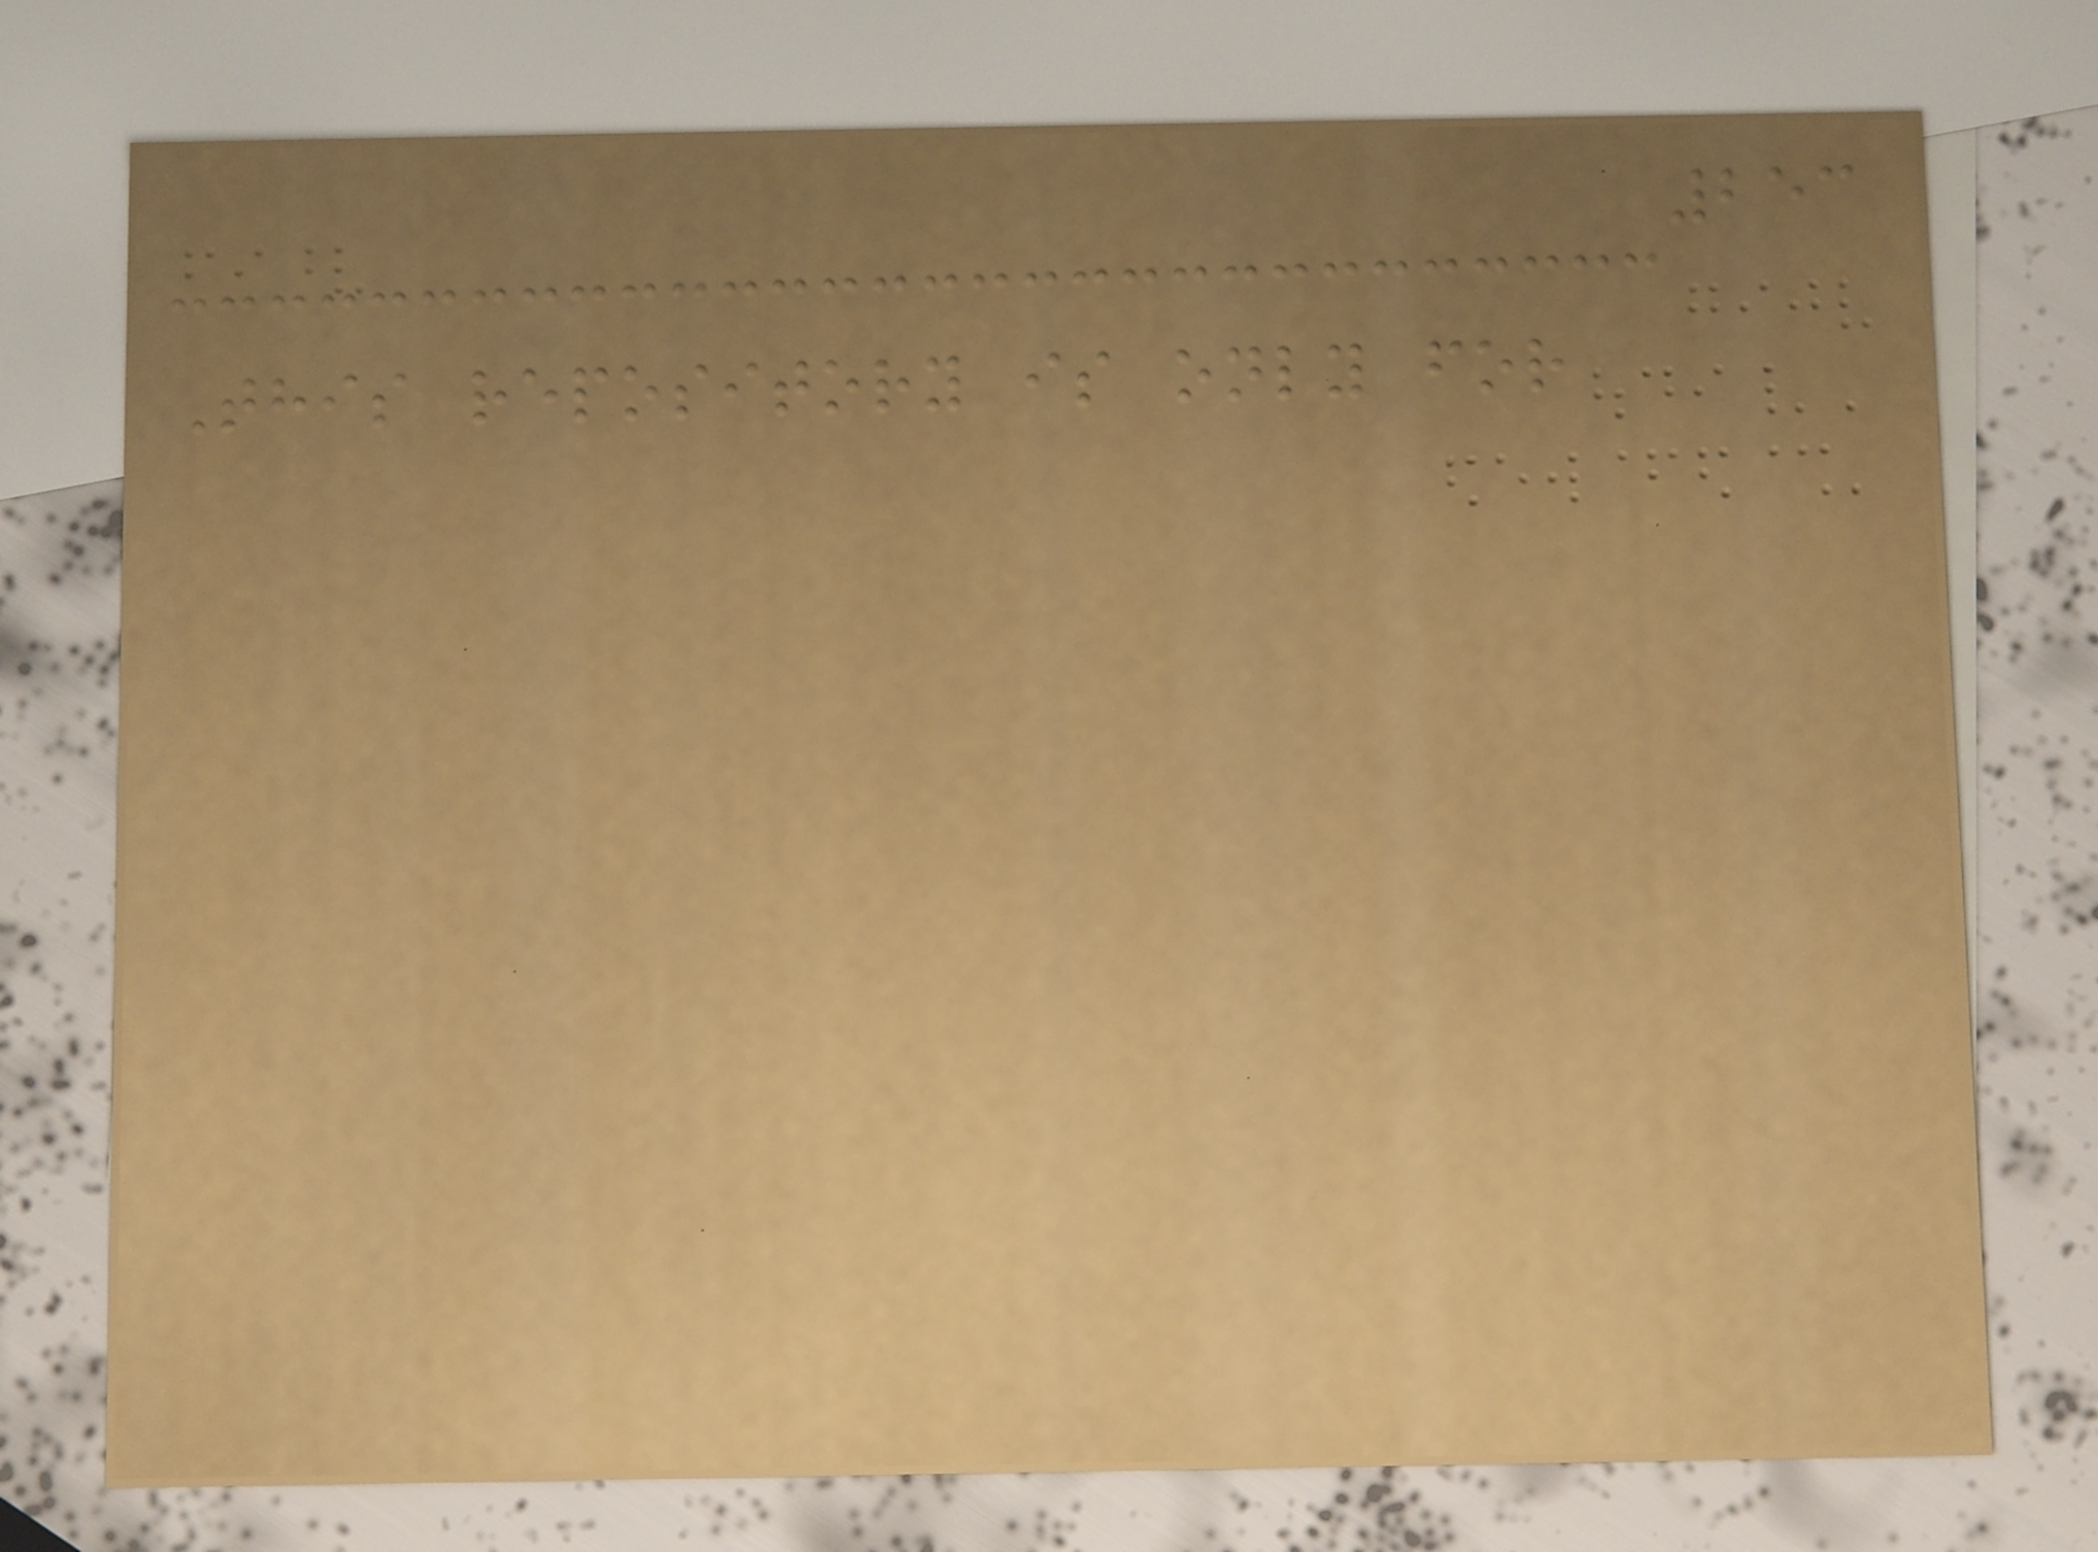253
This repository is only for
